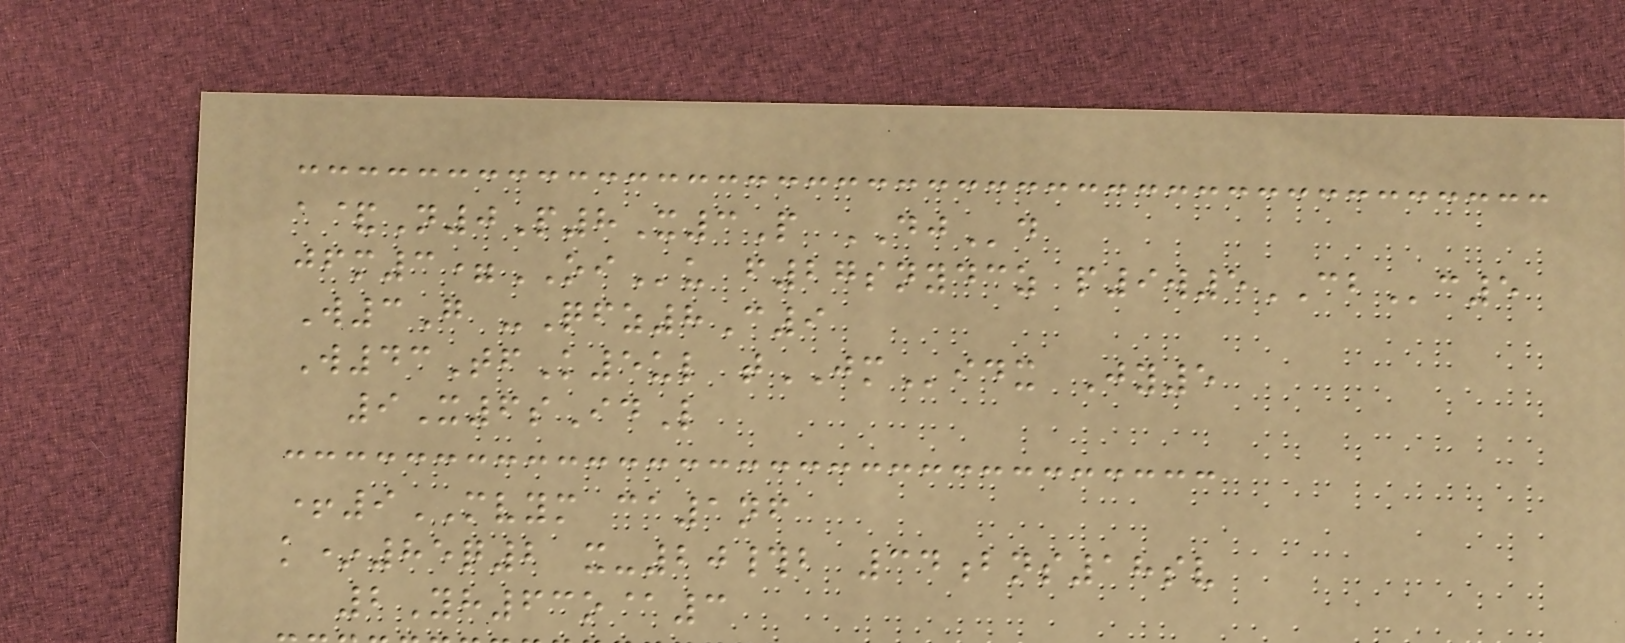a&N0P8X3P DJd
jfm3=OIu f27snydcz p9w5CBc5
W3G -Qfz8C9
W43TfK5ul tJMidx Jy5
9X6sIdL
+9MVYM ca1nf
k*85q2 x-20#b 34bns18sv
2Yh63o@3
